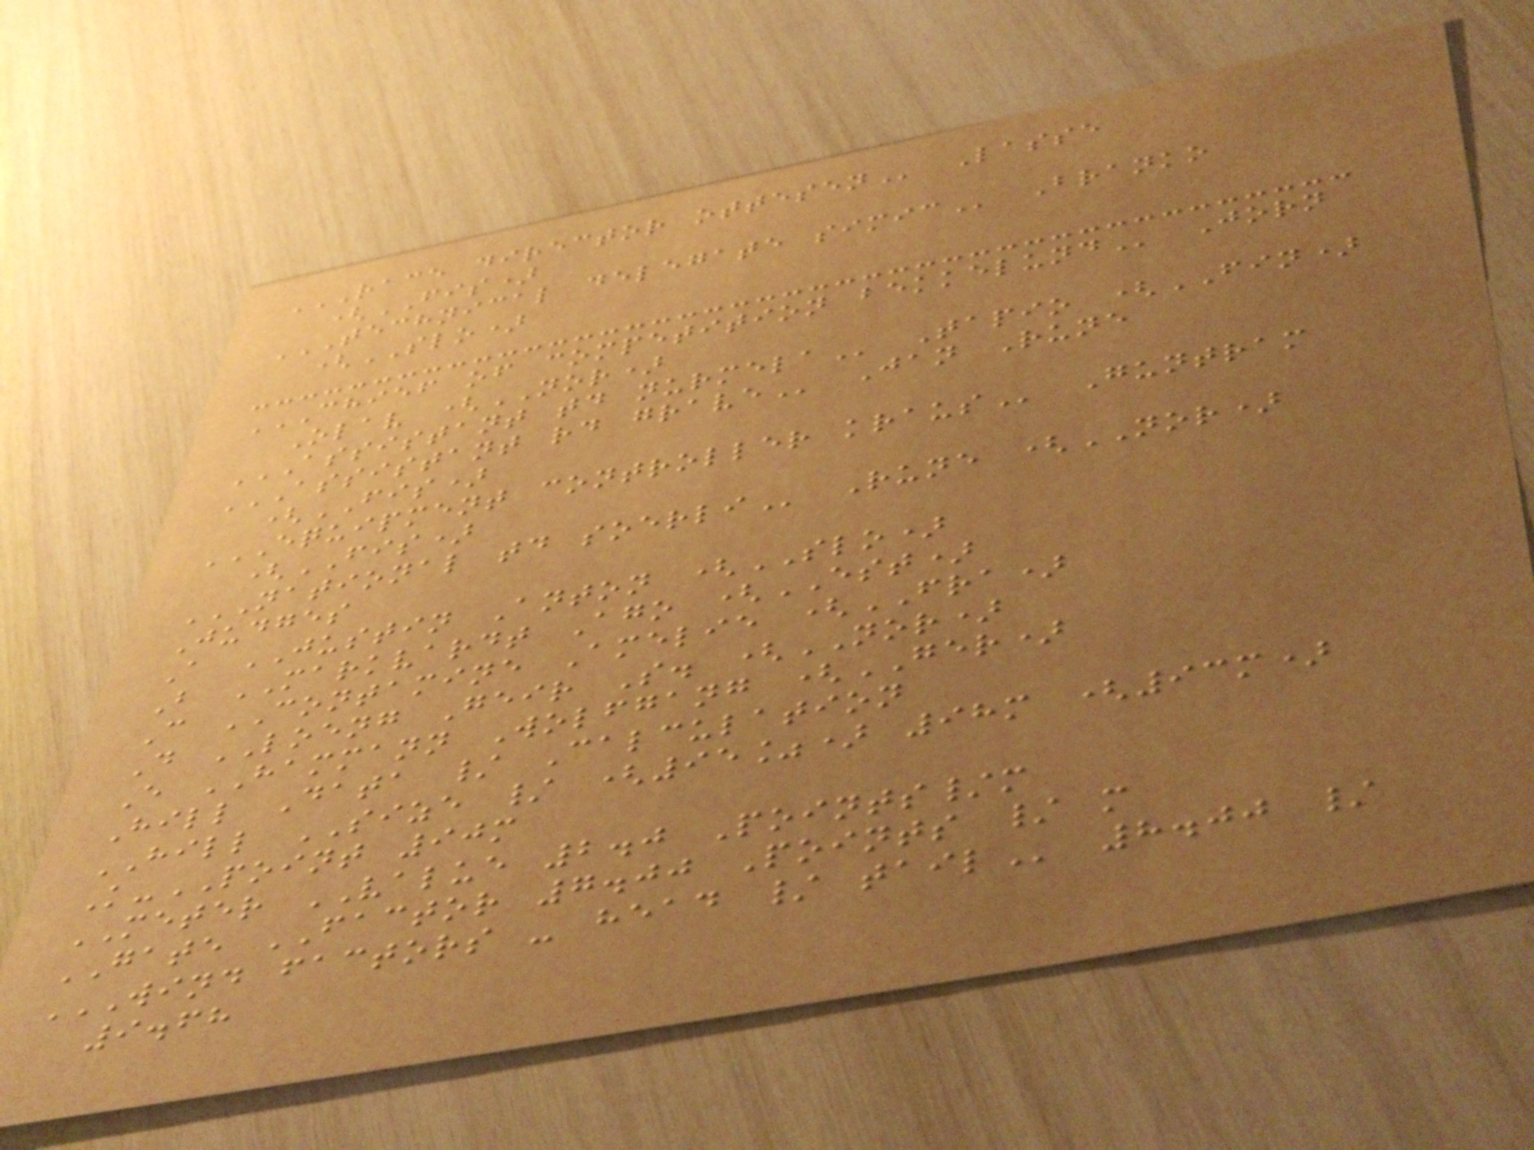RACE DIRECTOR OTTESEN Lasse
(FIS)
TECHNICAL DELEGATE SIMIC Branko
(SLO)
CHIEF OF COMPETITION BEKKELUND Jorn
Olav (NOR)
ASSISTANT TD NURMELA Tapio (FIN)
ASSISTANT RD GRAVE Jan Rune
(FIS)
EQUIPMENT CONTROLLER KRAUS Guntram
(FIS)
NATIONAL TD SOERLI Rune (NOR)
Judges
A JUSTIN Anton (SLO)
B MARKVARDT Ago (EST)
C CONTAMINE Amelie (FRA)
D LOENG Geir S. (NOR)
E HAMMANN Wolfgang (GER)
Hill Data / Calculation
HILL SIZE / (95%) 98m (93m)
K-POINT 90m
METER VALUE 2.0 Points/m
GATE FACTOR 7.00 Points / m
WIND FACTORS - HEAD / TAIL 8.00 /
9.68
